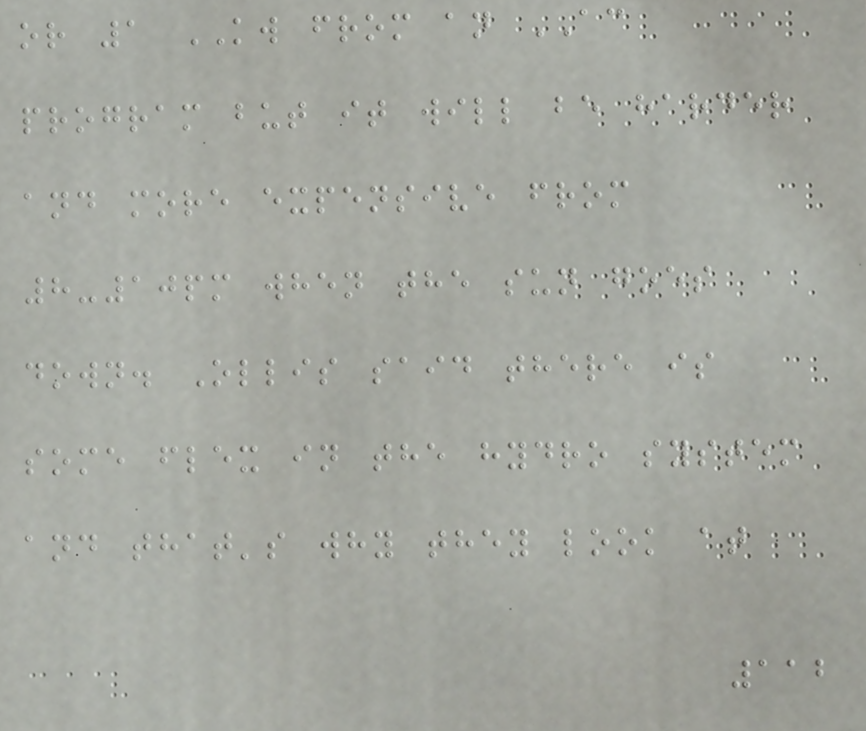or 1 KW from an AC
program but it will be harder
and more expensive from
8-10pm when the sun goes
down. Ollis said there is
some flex in the hydro system
and that's why they look at
112
